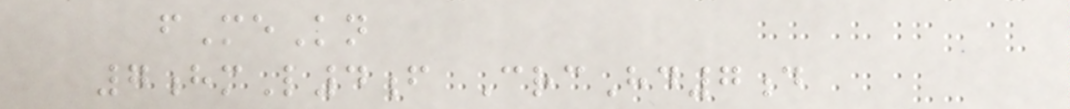fMeKn
7hmL4f CrcHd7d
